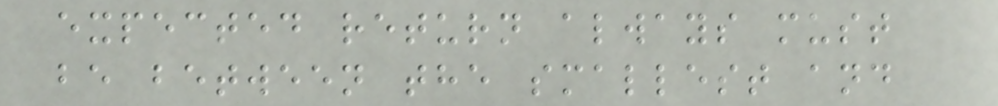expected return always must
be between the smallest and
